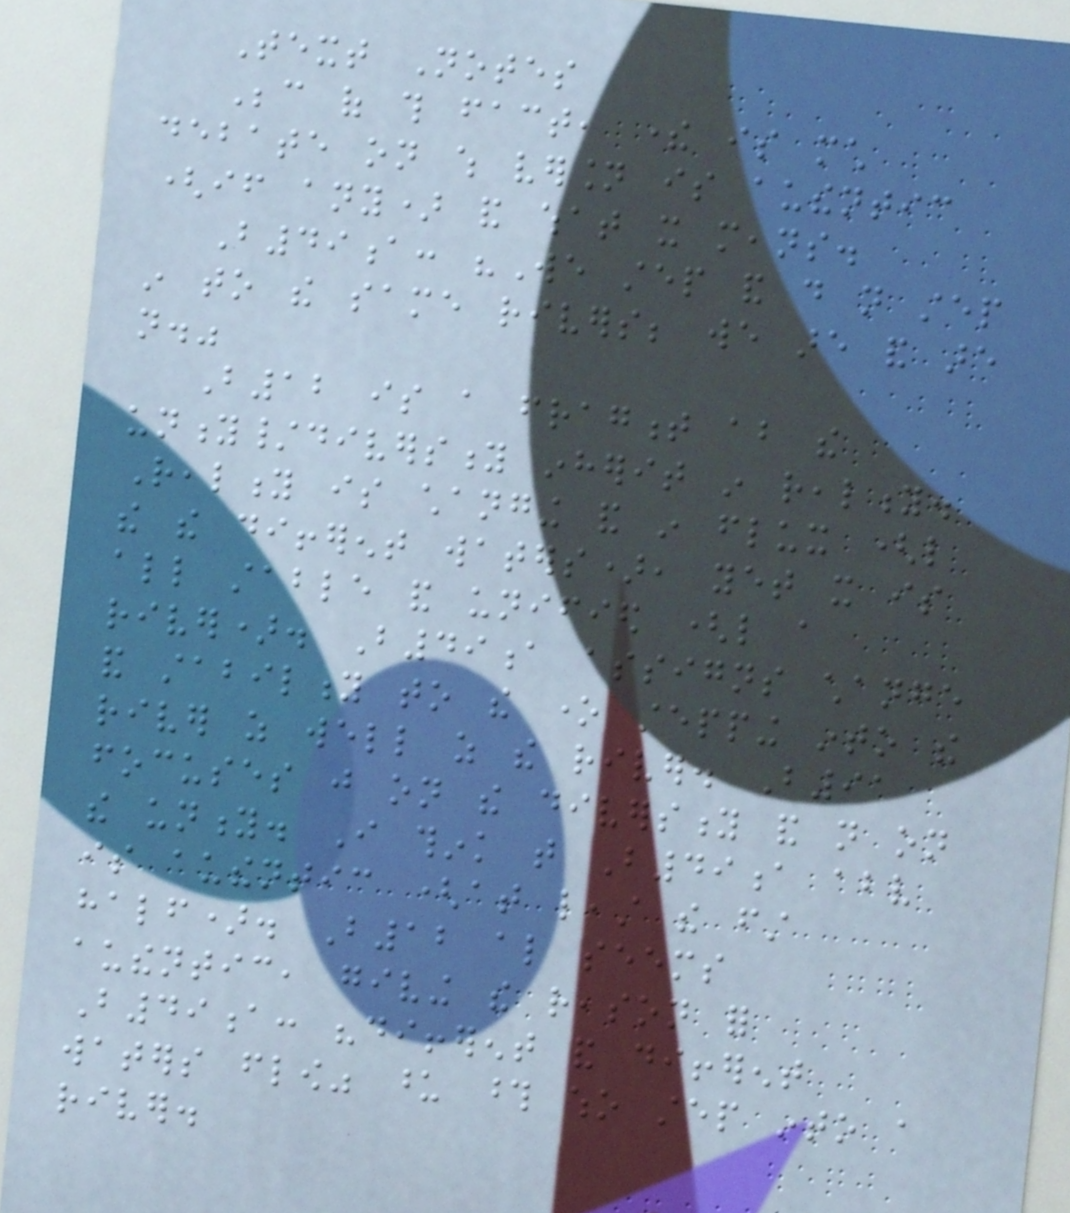Text Notes
Because of this fact, there is much
debate on which version is authentic
(if any) and what it means.
B49a: "We step and do not step
in to the same rivers; we are and are
not."
B12 is a fragment about the
unity/diversity inherit in reality.
Reality is changing and in flux (like
the the different waters), yet it is
all stable and unified (like a
river). B49a assigns change
and stability to the one stepping into the
river as well as the river. B91
focuses just on the diversity and not on
the unity. I think that B49a above
is authentic (at least the first
half). B12 also seems
authentic, giving the reason for
B49a: "different and different
waters flow" upon those who step into a
river.
